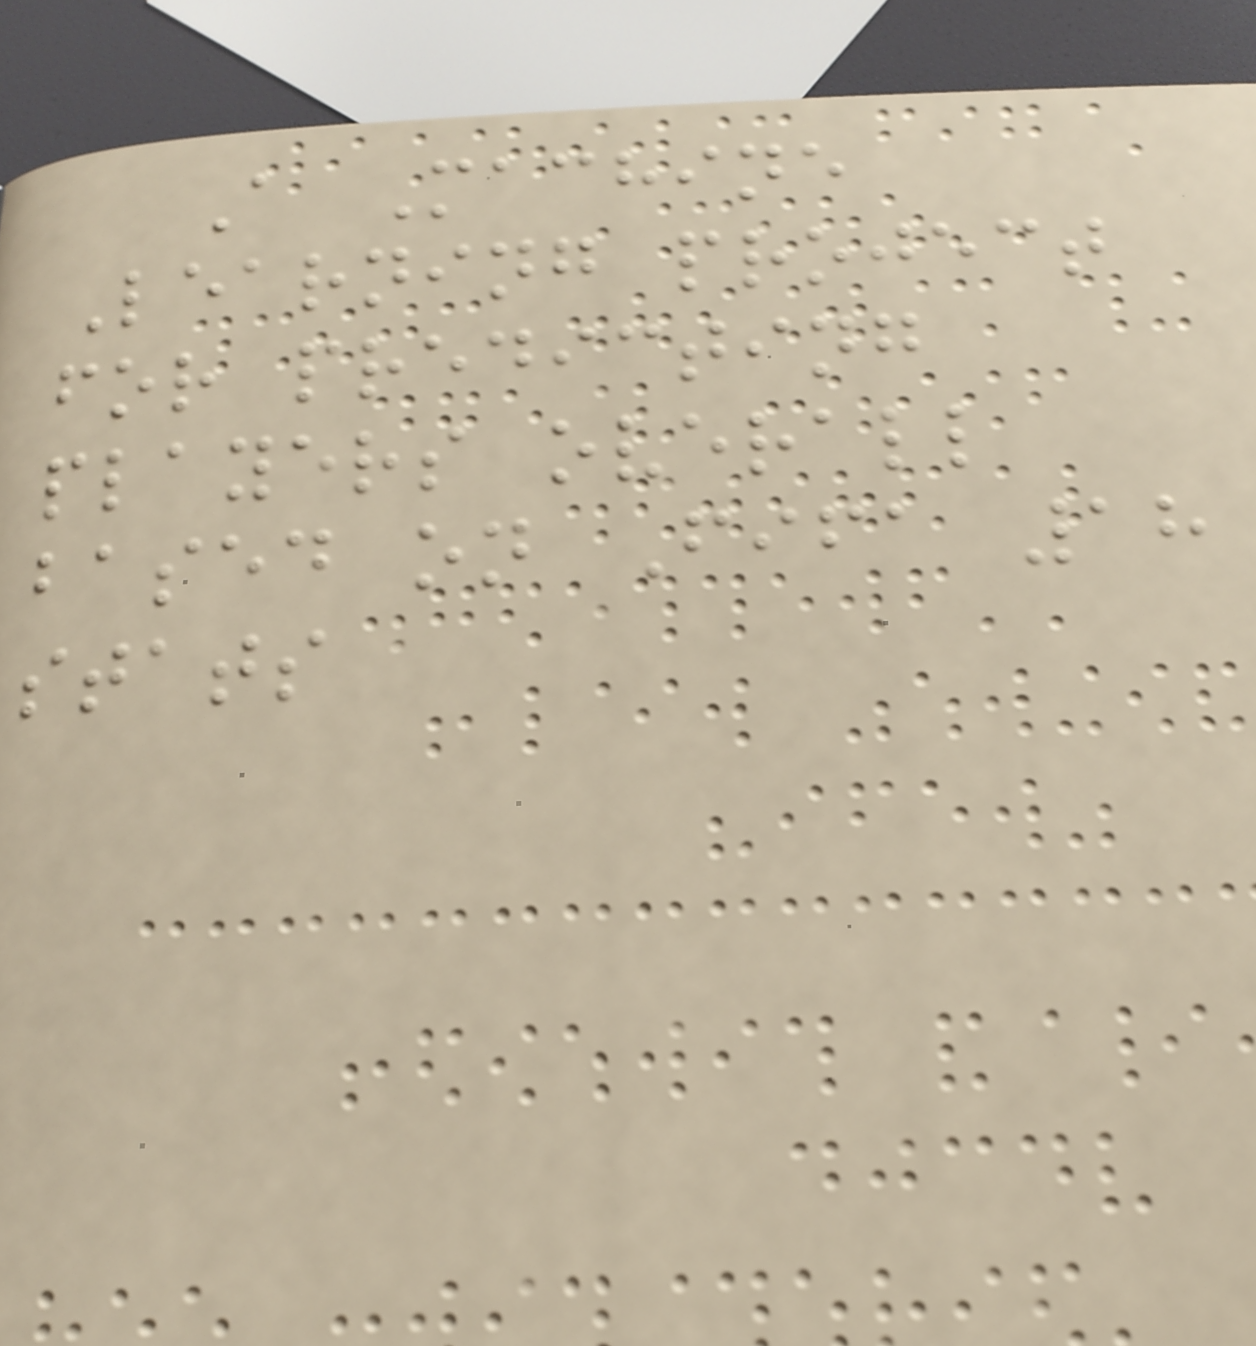A Machine
Learning project
for predicting
players overall
based on Fifa 18
stats
